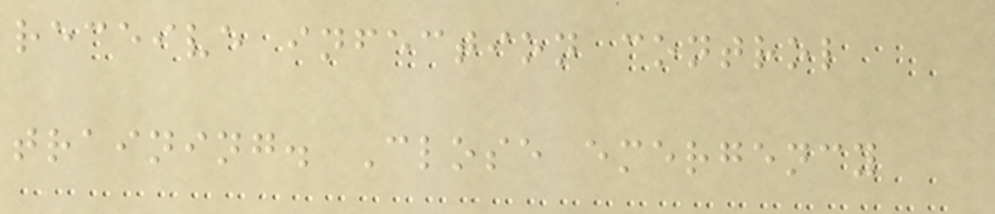receive infection control
training. Close emergency
